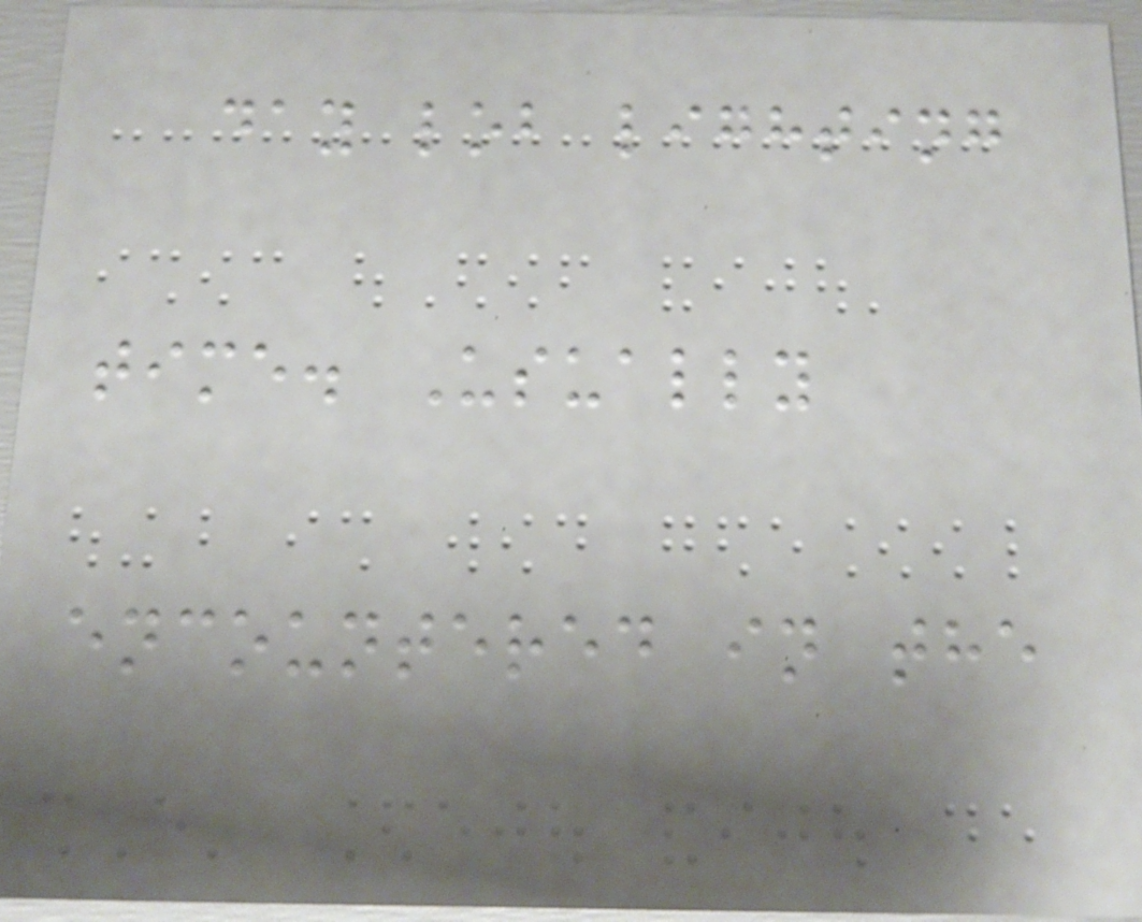day lob lighting
time. Usually
encountered in the
